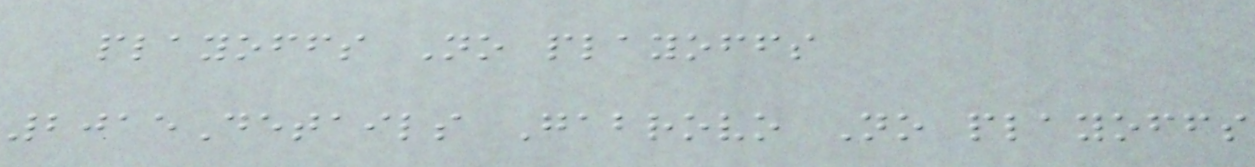playoffs No playoffs
2015Details Gabrovo No playoffs
